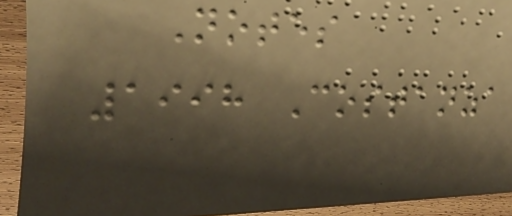Notes
1998 Costanza
